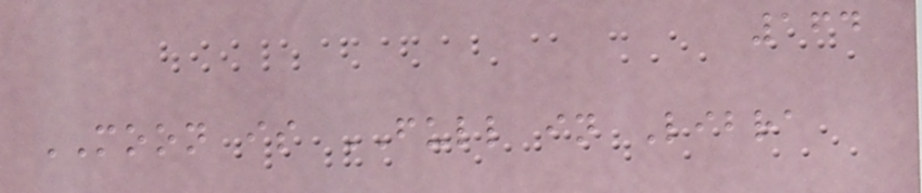164
MOON is FULL in Libra
